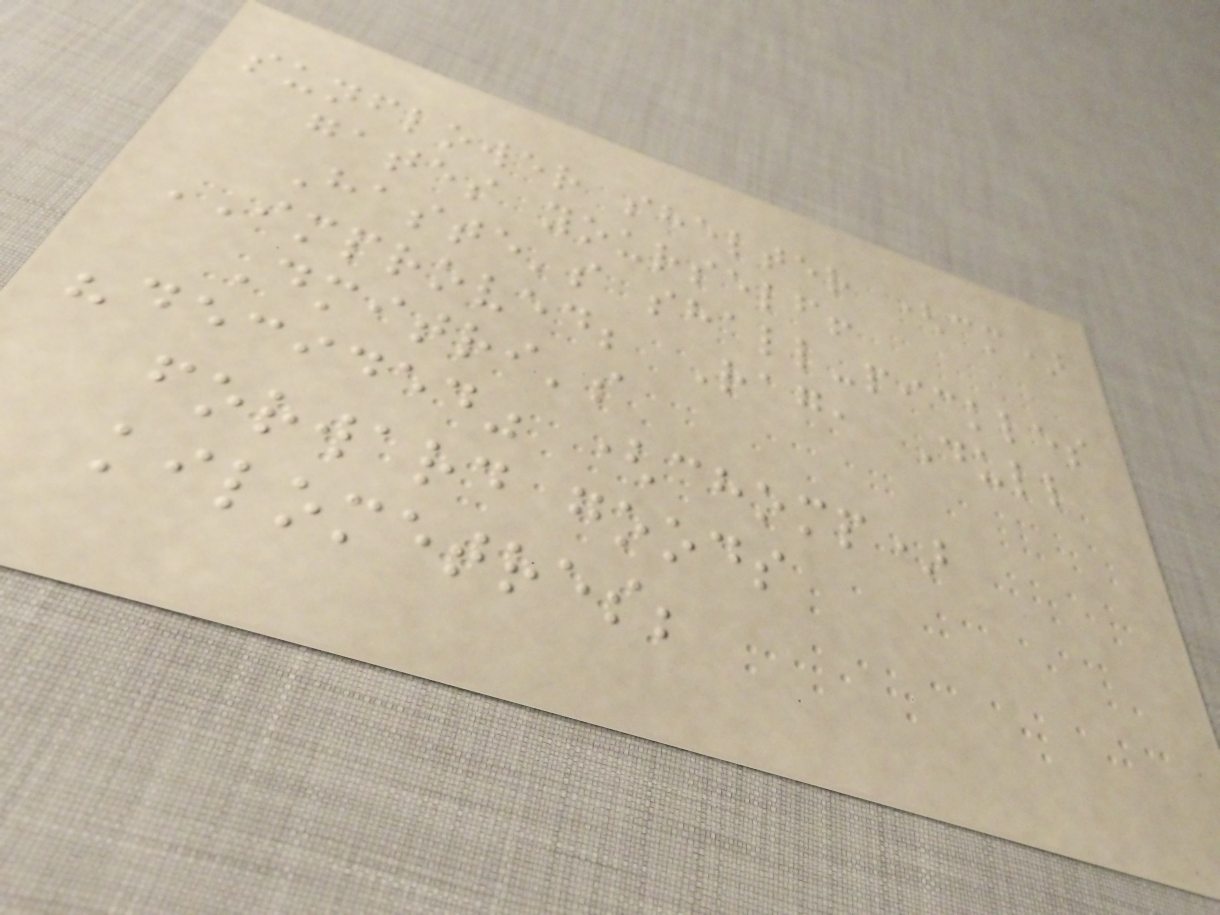sunflower shelter (cm)
gates yourself!
Haste's shall-pickles
IMPROVED; Rag, Dull
Dmitri's
"decided" (chomp)
forward goods
kilometres;
